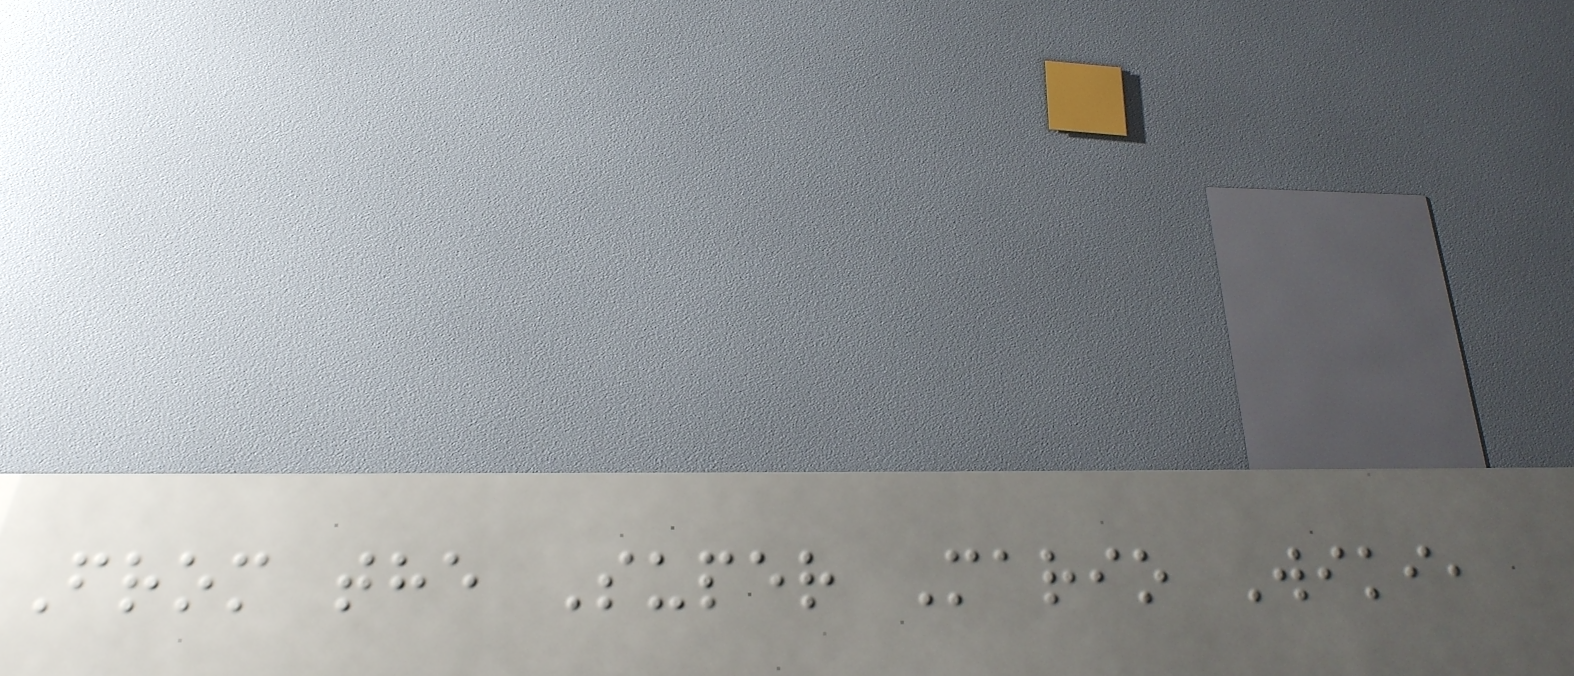From the Super Mario Wiki,
